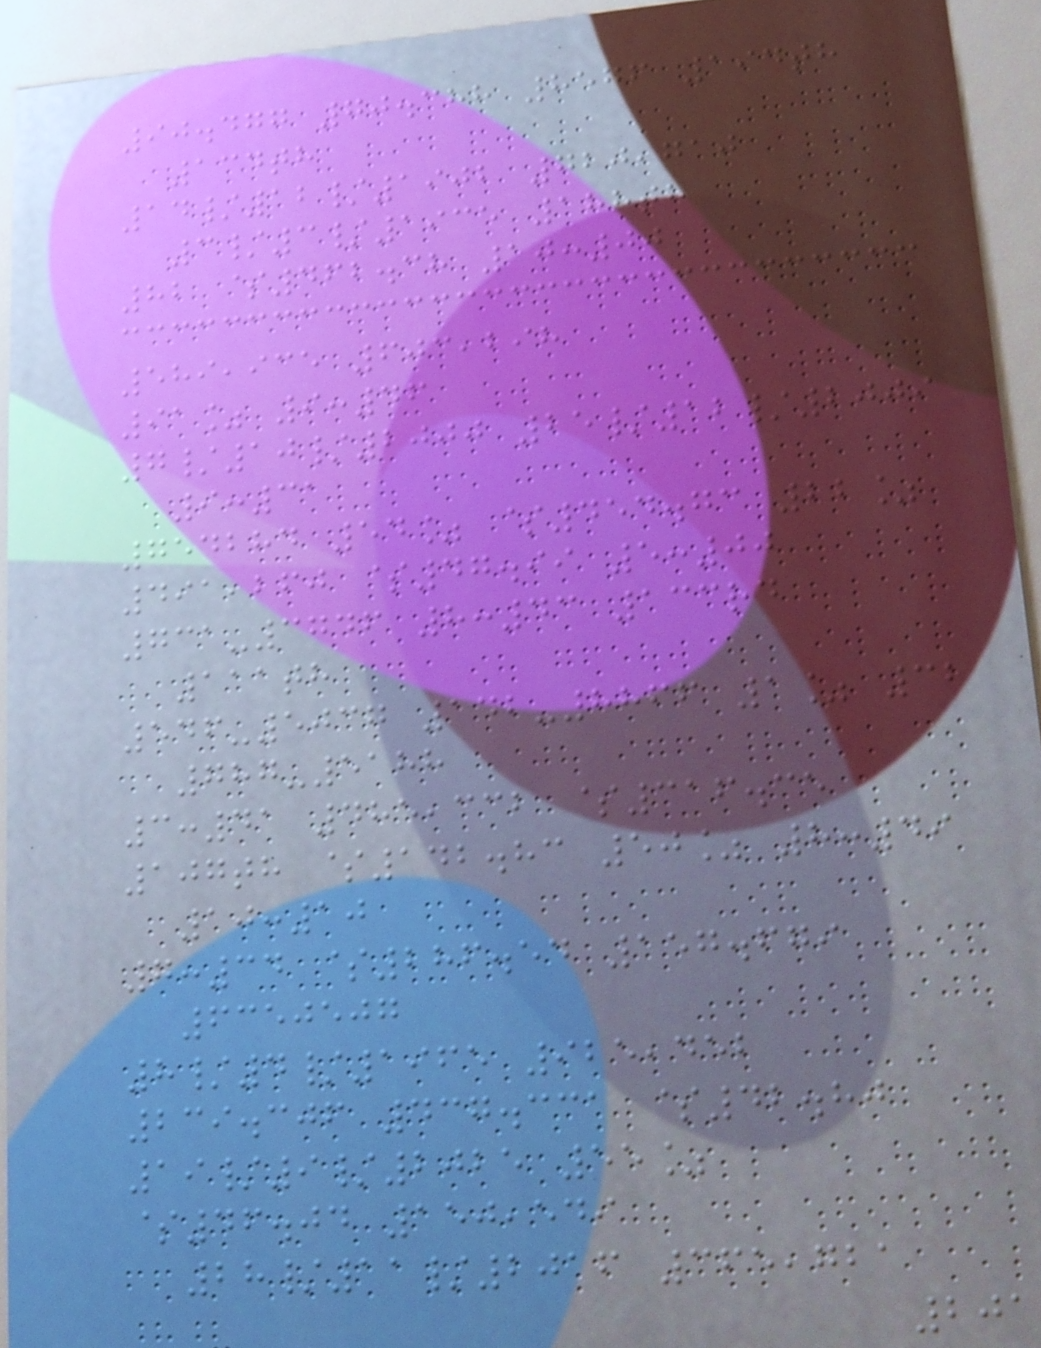90.477 70.388 8576 194th
134th
14/12/1902 720,710
3/3/1935 188th
82 $462.38 10:00
589,935 603,298
91% 9:46
7/10/2000 25/12/2009
9:31
754284 54% $454.73 22%
491,260 $47.99 5:00
731-3746 8:43 133rd
111th
546-5037 142-8866 1% 32
787-5188
3:41 485,332 $316.35
107th $142.83 50% 8:49
10:10
7:34 $286.54 157.679
6350507
8/4/1965 925,452
239.306 437.331 $42.80
19/9/2025 55%
$46.04 150,549
28/11/2016 365,721
201
